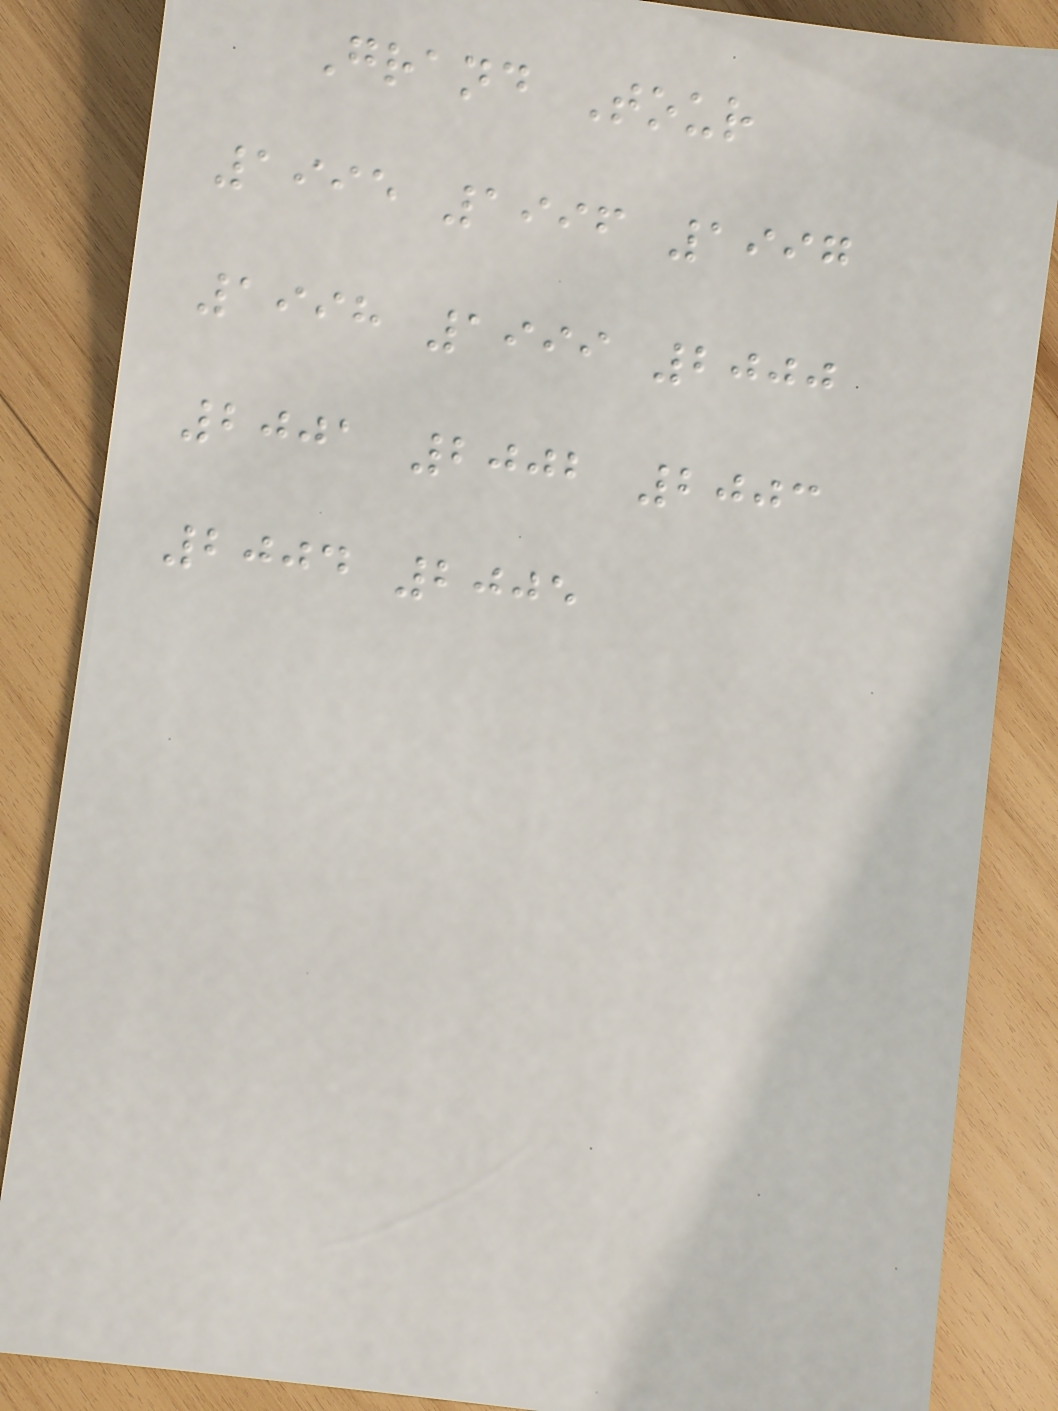Grand Tour
1995 1996 1997
1998 1999 2000
2001 2002 2003
2004 2005
